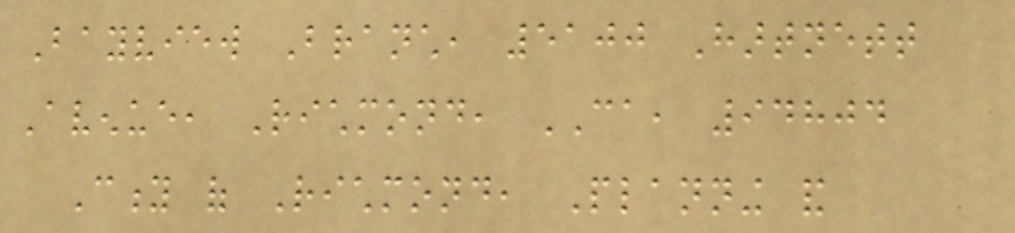Bayview Branch, 5100 Hartnett
Avenue, Richmond, CA, 94804
City of Richmond, Planning and
